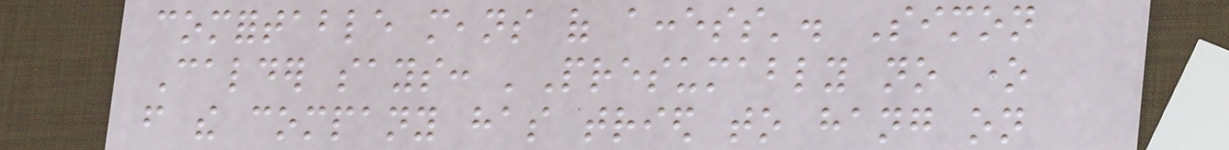comfortable means of access'. Simon
Calder says: 'Presumably no one
from the company has tried to hang on
